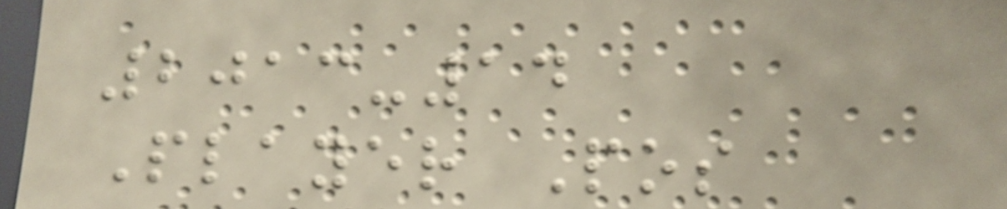2013-14
Player Pos
